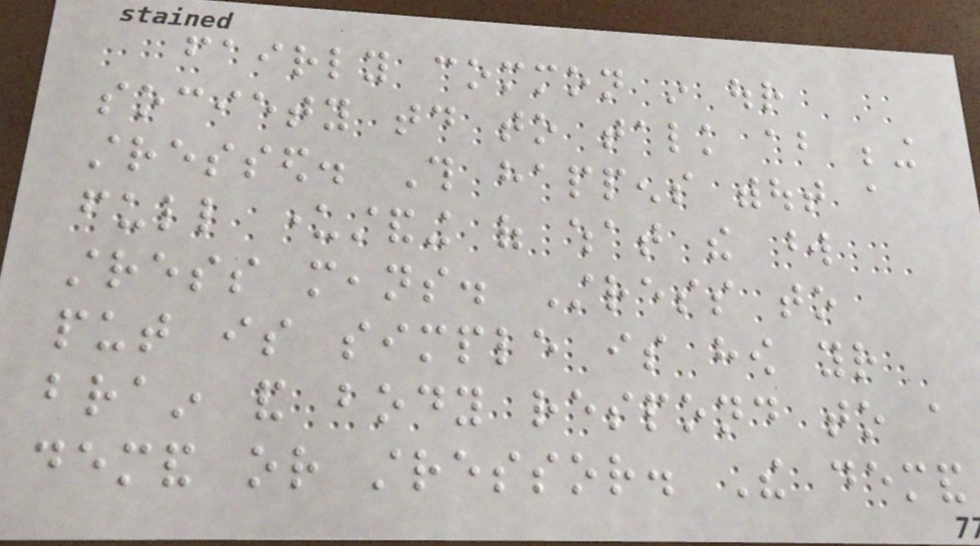fairly common in our
society today to talk about being
stressed. This happens without a
full understanding of what the word
stress means. Stress to
put is simple is how your
brain and body respond to a
demand or stressor. The demand
